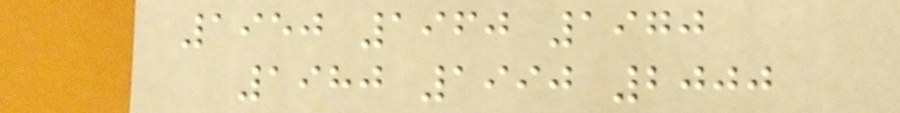1950 1960 1970
1980 1990 2000
